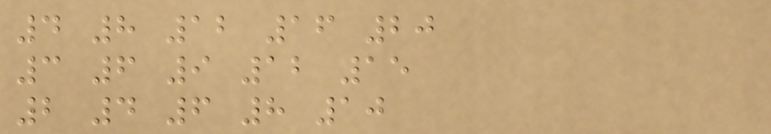4 8 12 16 20
3 6 9 12 15
2 4 6 8 10
